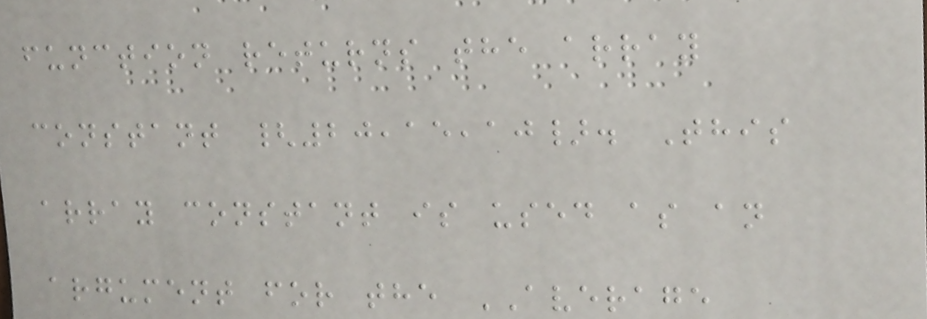function returns the array
constant {20,15,10}. This
array constant is used as an
argument for the AVERAGE
